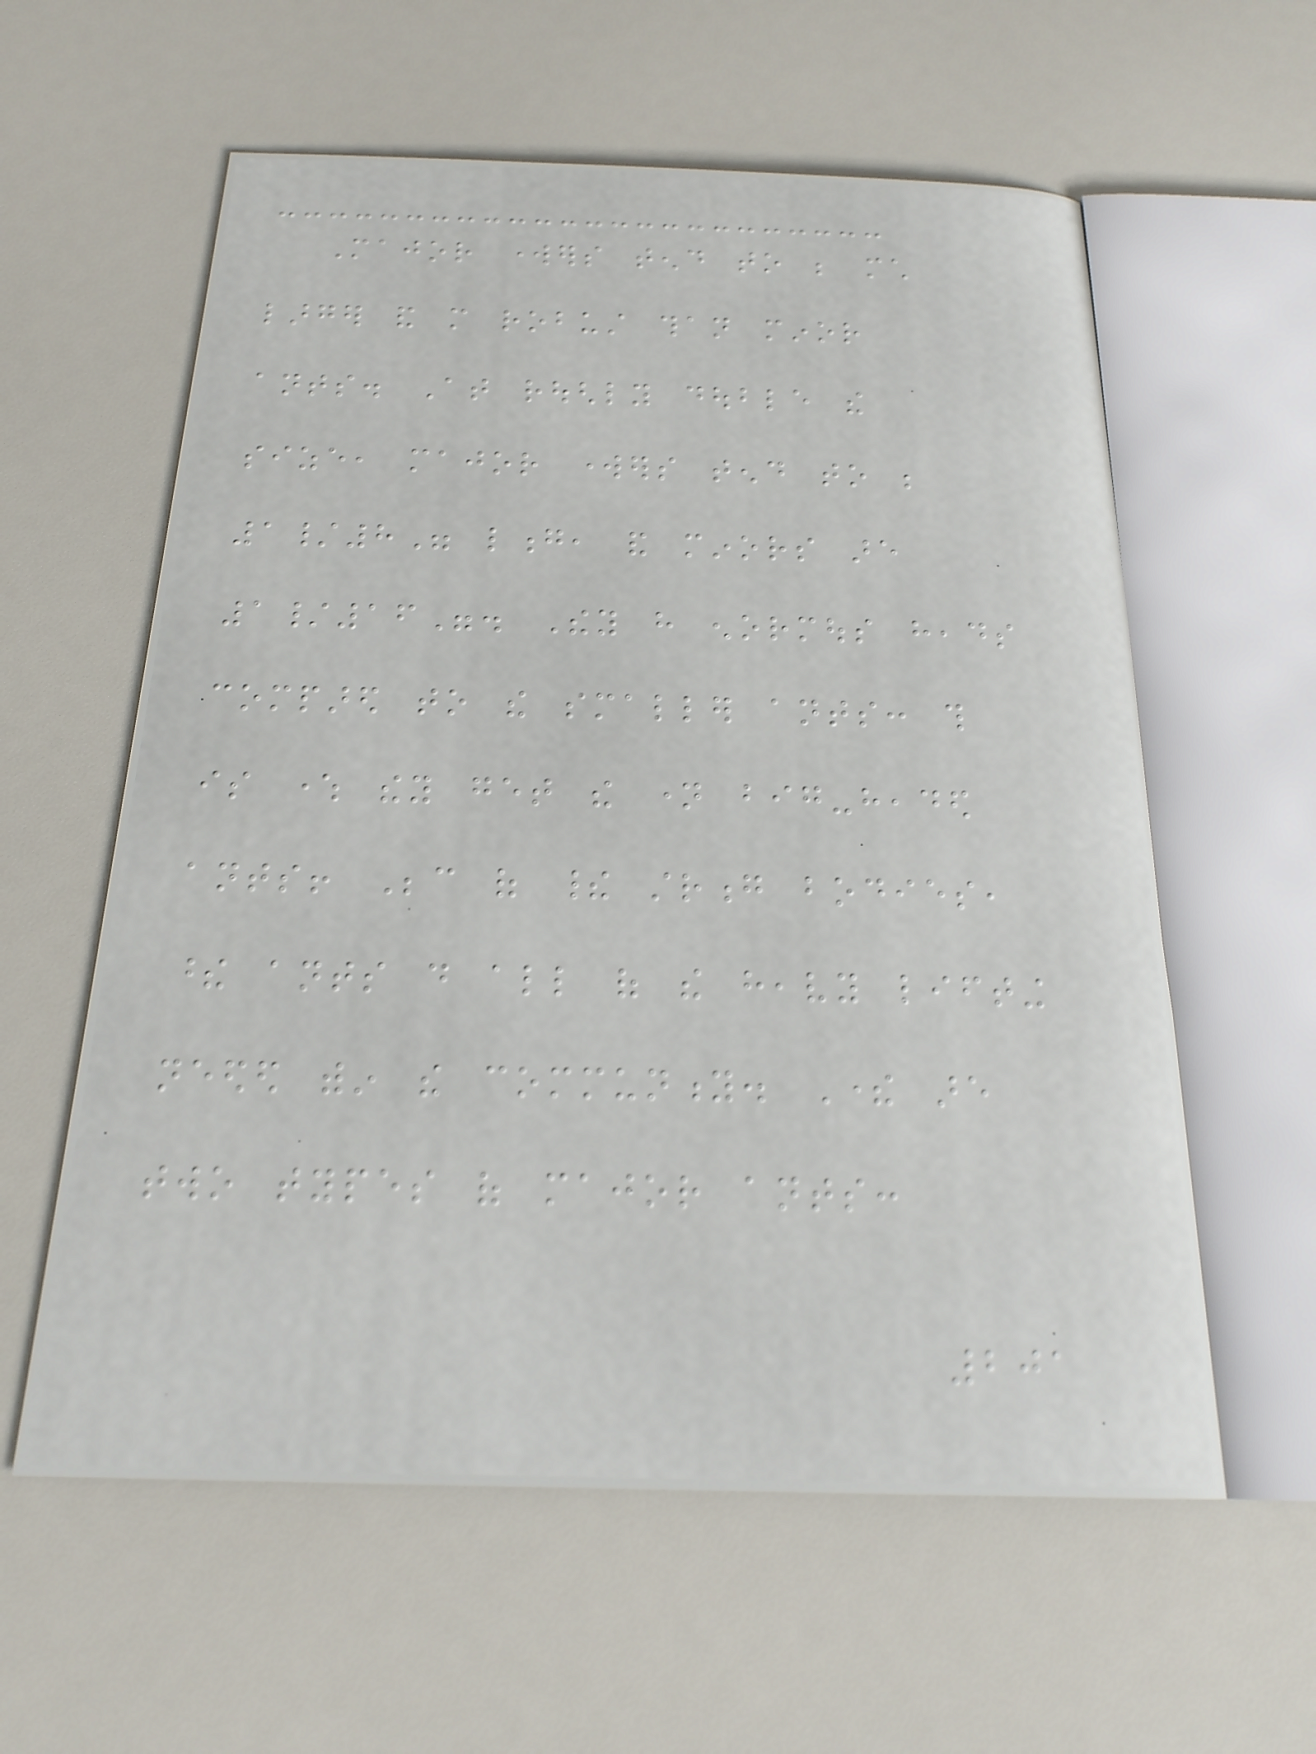Major workers tend to be much
larger and more robust than minor
ants. At roughly double the
size, major workers tend to be
1/8" long, and minors are
1/16". They have enormous heads
compared to the smaller ants: this
is where they get the name big-headed
ants! Because of their strong bodies,
these ants do all of the heavy lifting
needed within the community. There are
two types of major ants:
201
